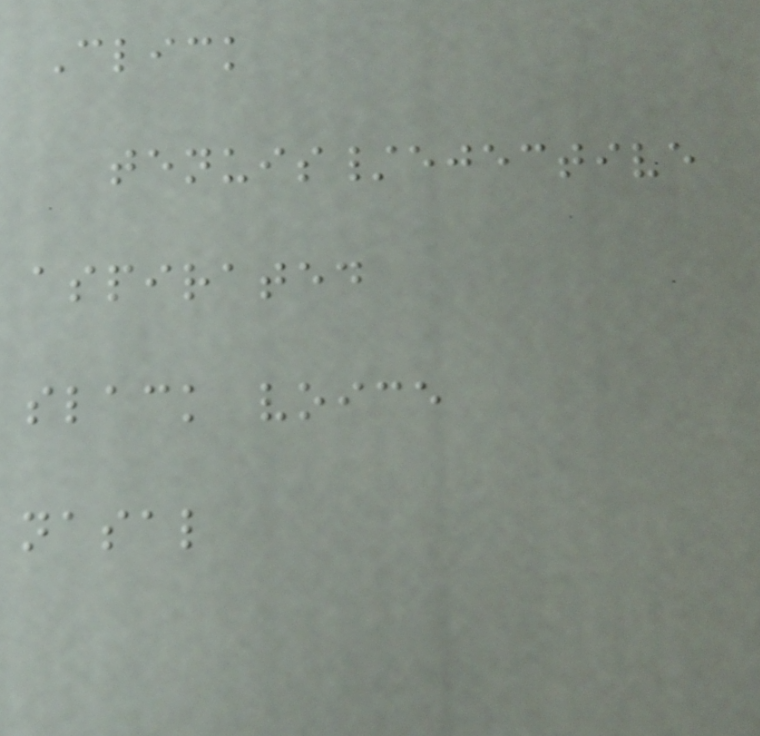Click
tenuis/ejective
aspirated
slack voice
nasal
